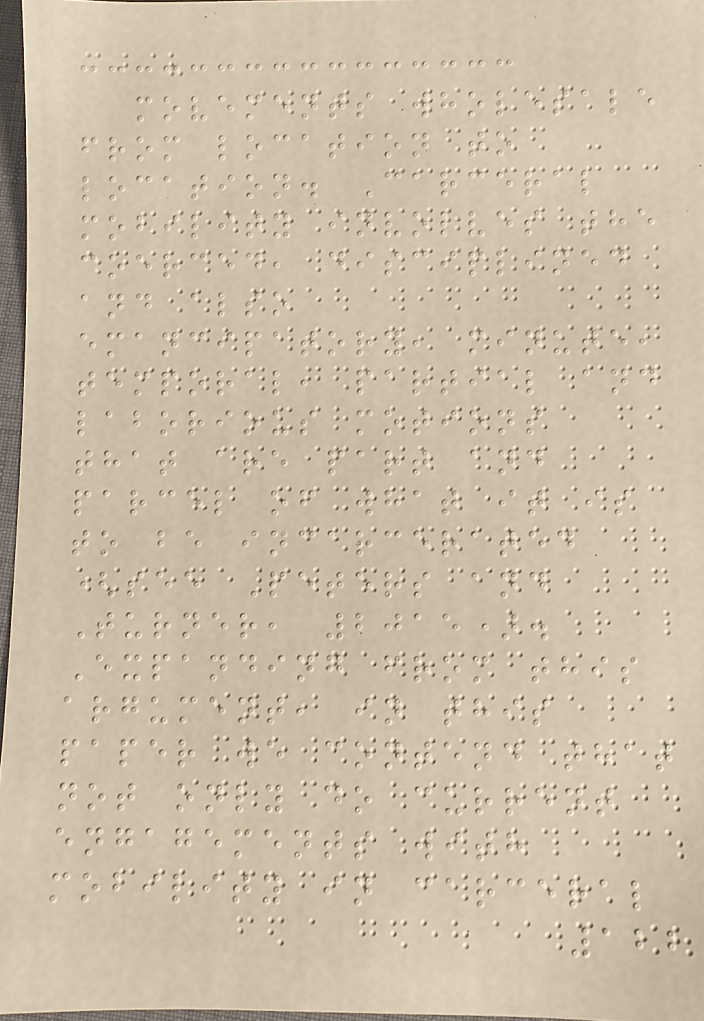movements wholesale
from location to
location. Carceral
mobility involves the
coerced, disciplined
and also
emancipatory, minute,
temporal, partial and
laborious motions
that are part and
parcel of what it is
to be incarcerated
(see Peters and
Turner, 2015).
Expanding from this
argument, in this
paper we contend that
not only do current
engagements with
mobility in carceral
122
